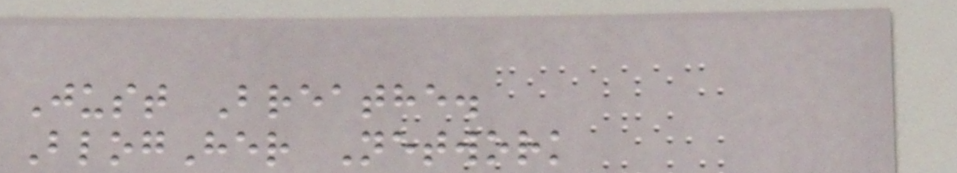Just Breathe.
BlogHer Network
